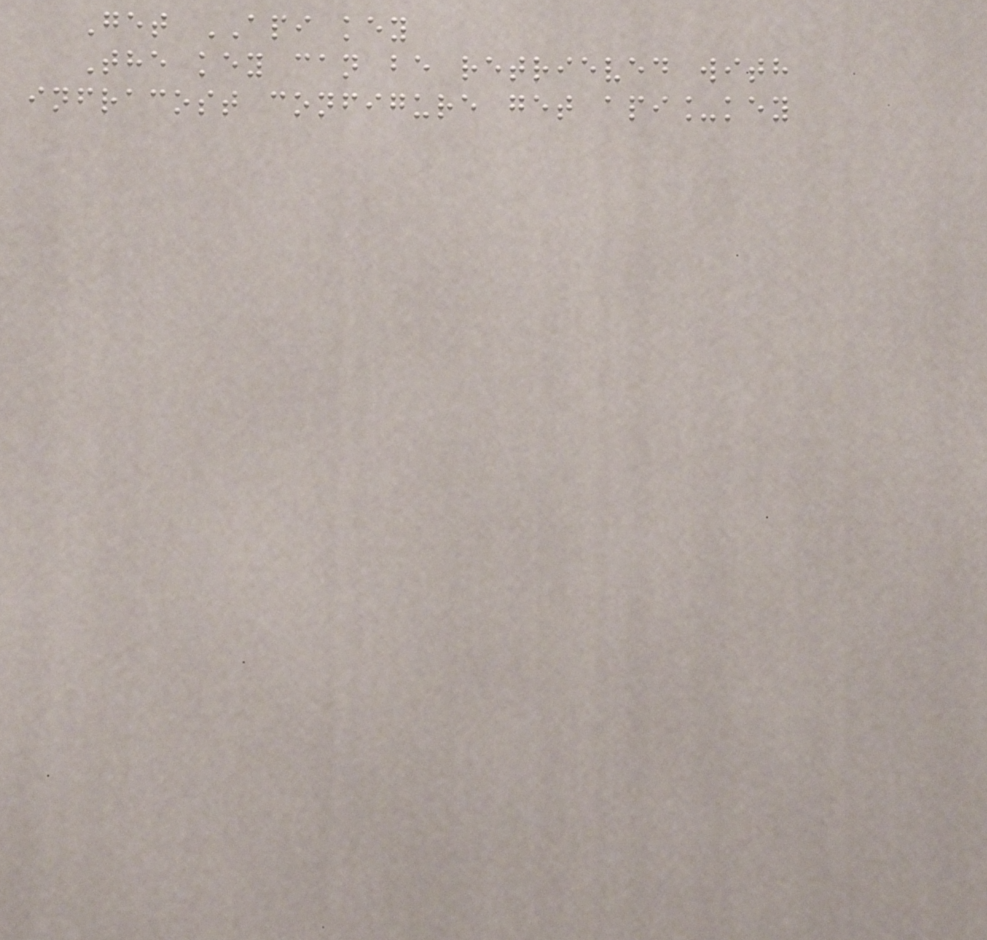Get API key
The key can be retrieved with
infracost configure get api_key
